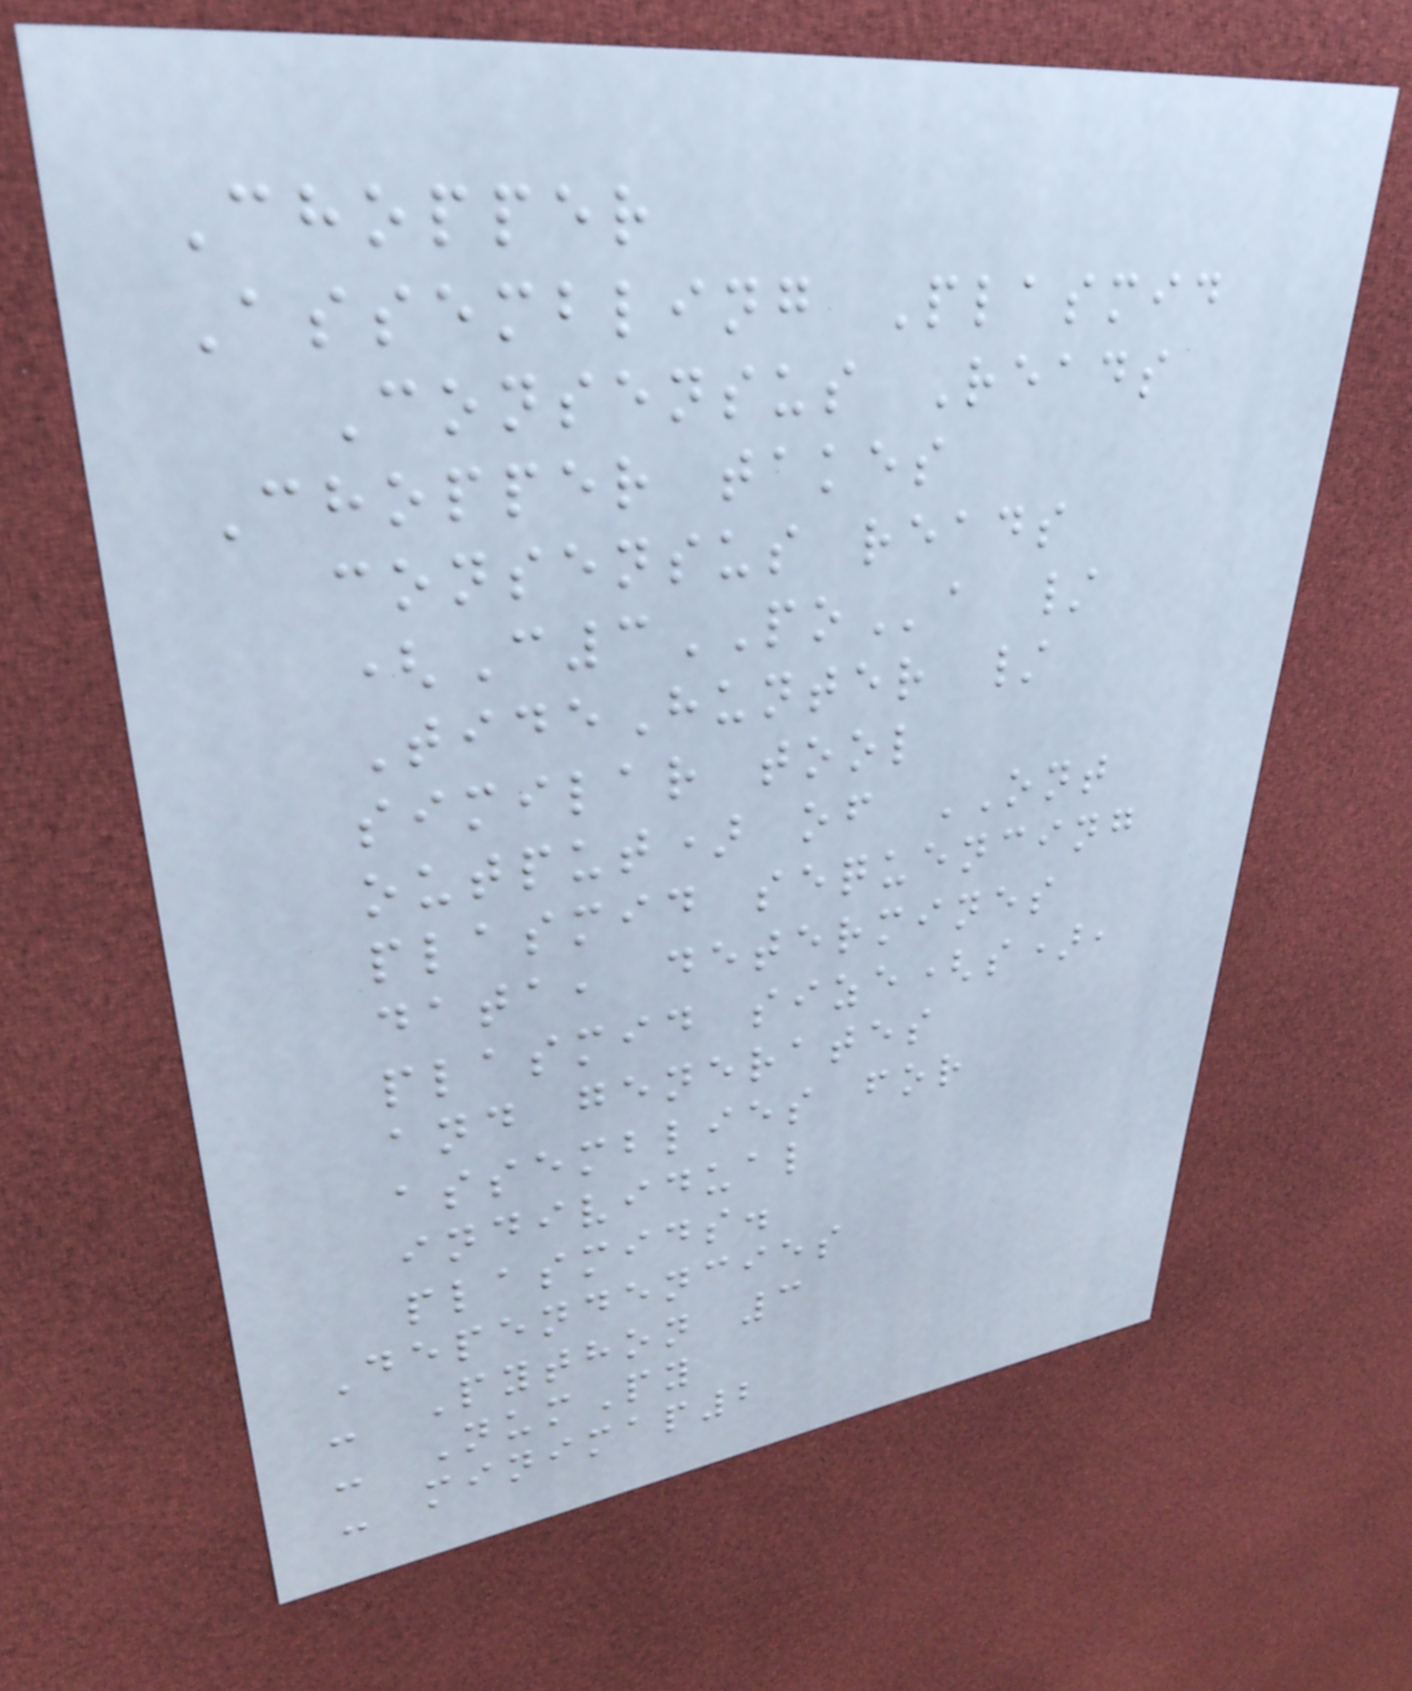Chopper
Assembling Plasmid
Consensus Reads
Chopper takes
consensus reads
(C3POa /
TideHunter /
similar tool
output) of ONT
plasmid sequencing
data, determines
plasmid size(s),
and generates
assemblies for
individual
plasmids.
Dependencies
- Python 3
- NumPy
- minimap2
